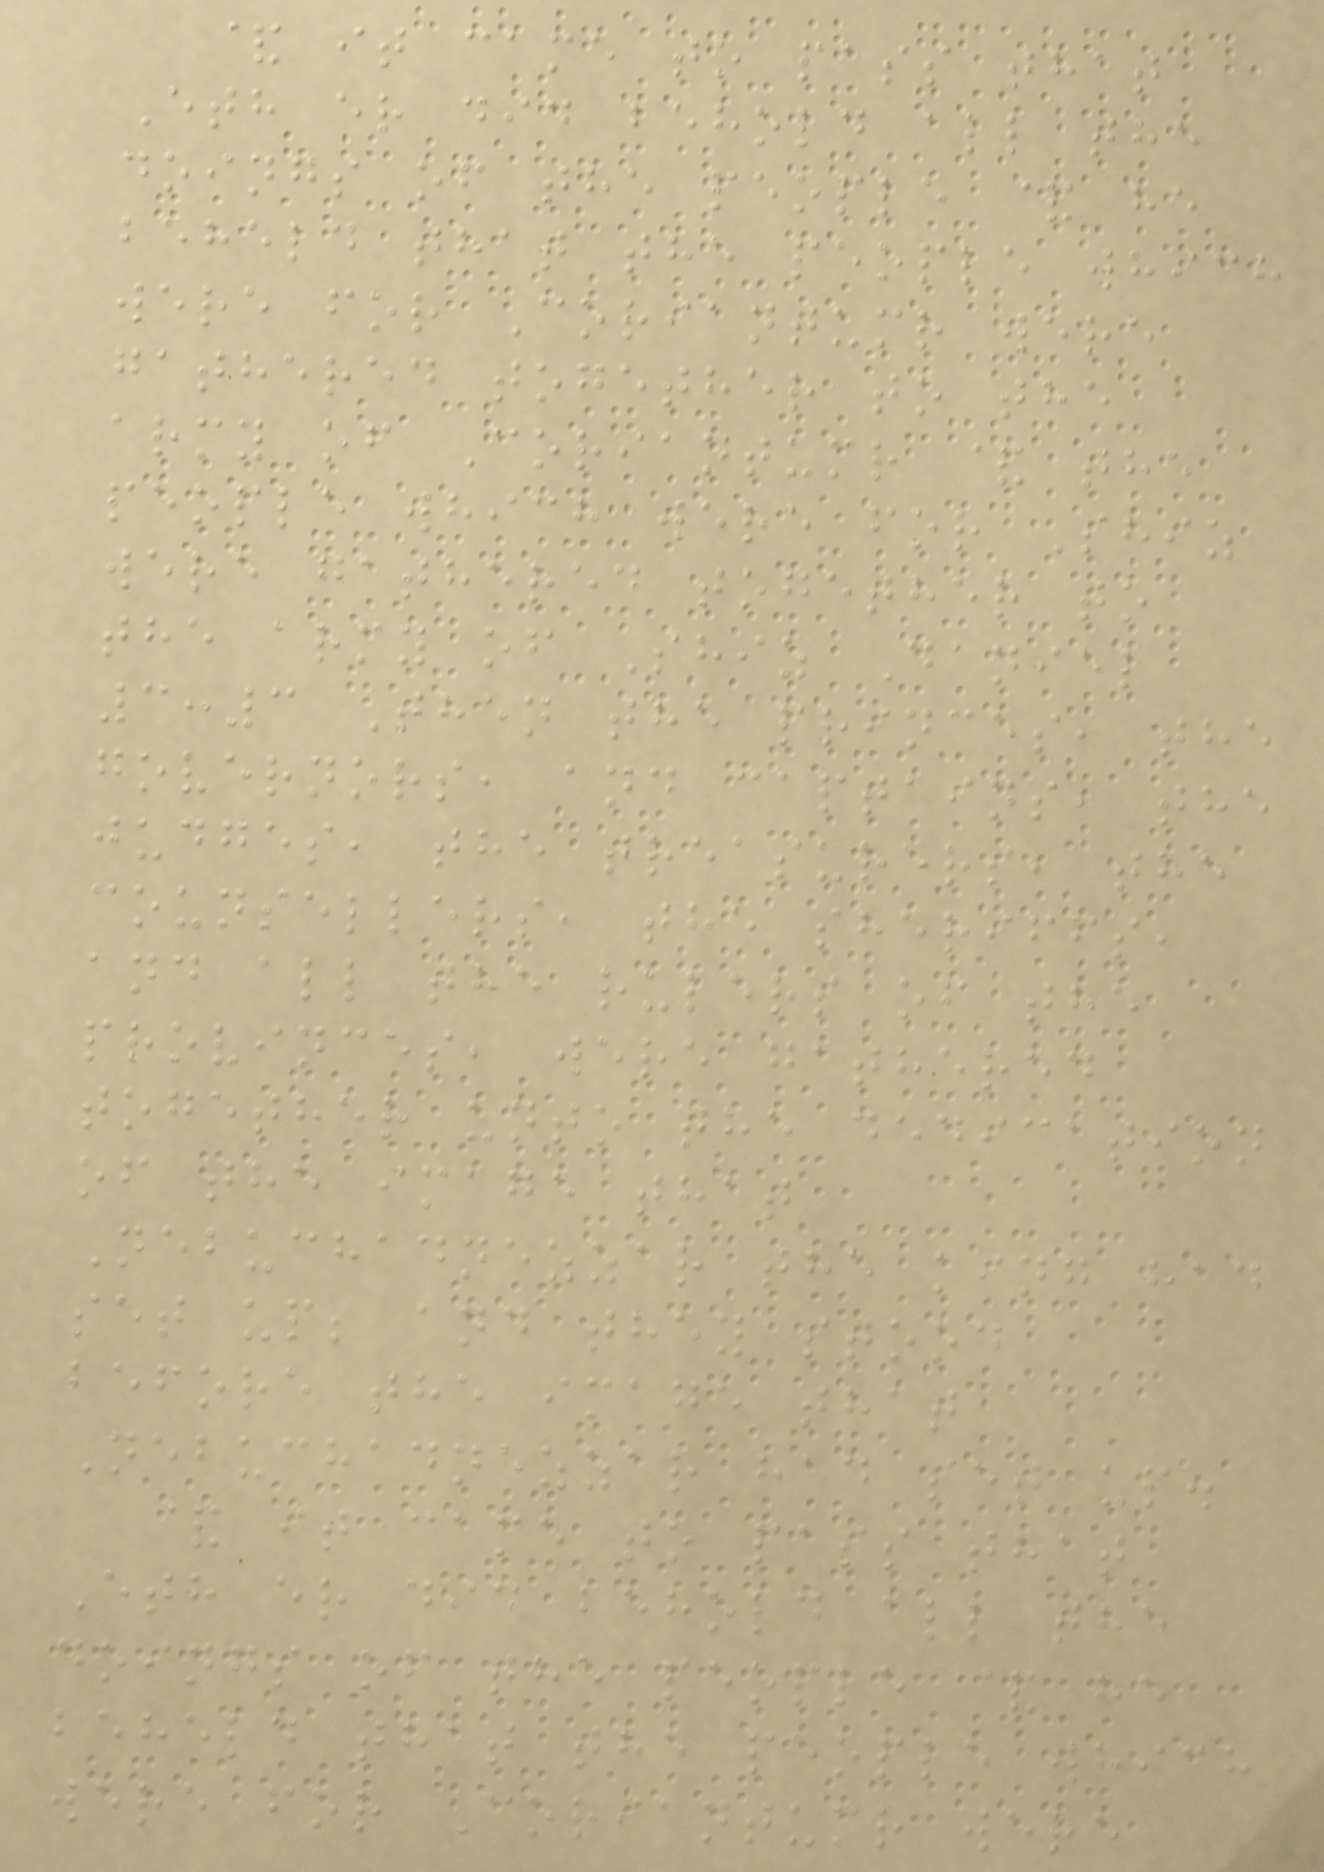& it came to pass that
Eth er did behold all the
doings of the people & he
beheld that the people which
were for Coriantumr were
gathered together to the
army of Coriantumr & the
people which were for Shiz
were gathered together to
the army of Shiz Daniel
3:3 Then the princes, the
governors, and captains, the
judges, the treasurers, the
counsellers, the sheriffs,
and all the rulers of the
provinces, were gathered
together unto the dedication
of the image that
Nebuchadnezzar the king had
set up; and they stood
before the image that
Nebuchadnezzar had set up.
& it came to pass that
Eth er did behold all the
doings of the people & he
beheld that the people which
were for Coriantumr were
